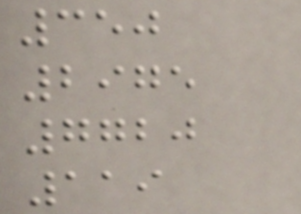350
2975
7720
119
